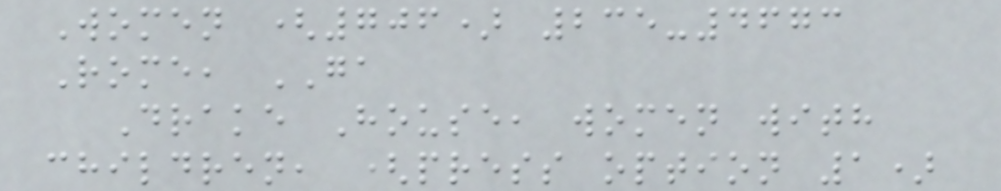Women (706) 235-4673
Rome, GA
Drake House, women with
children, (press option 1)
